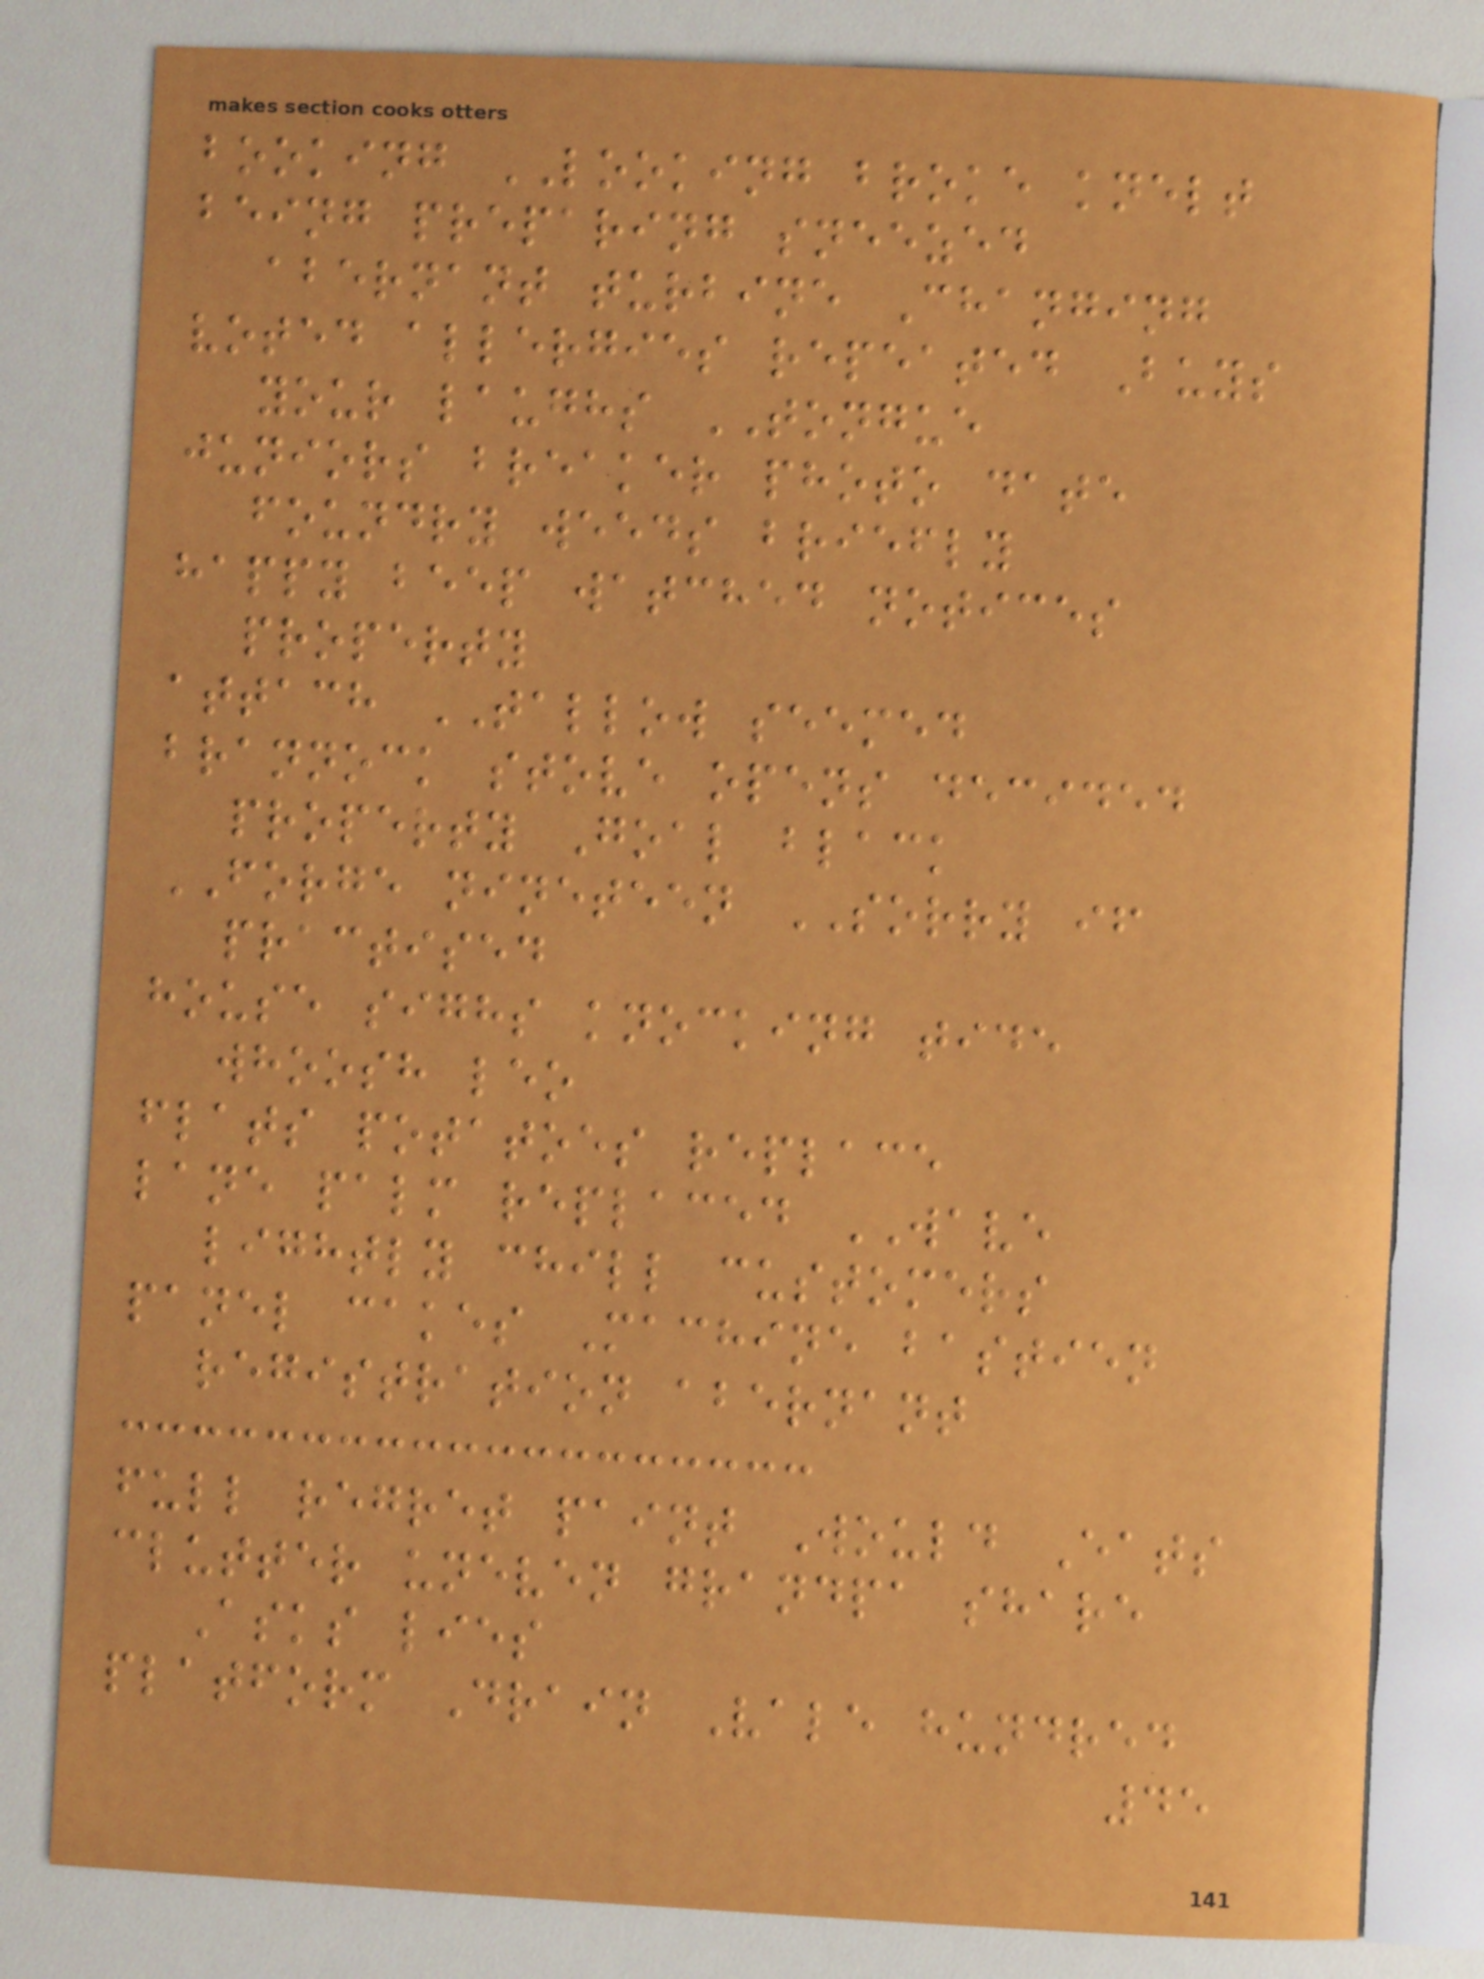booking LOOKING broke knelt
being preparing sneezed
abernant turbine Changing
voted allergies repeated Buys
your laughs TONGUE
juniors breaker photo date
foundry weeds briefly
happy beep watched notices
property
attach TALLOW seemed
brannock stove opens decided
property Goal black
FORGE nineteen SORRY if
practised
house sighs knocking tide
whoosh leo
flats potatoes replace
lane palm replaced WAVE
lightly chill customers
panel cakes Machine bastien
registration abernant
full regret paint Would Eats
clutter uneven grandpa share
Asks lies
platform Drain Vale hundred
45
